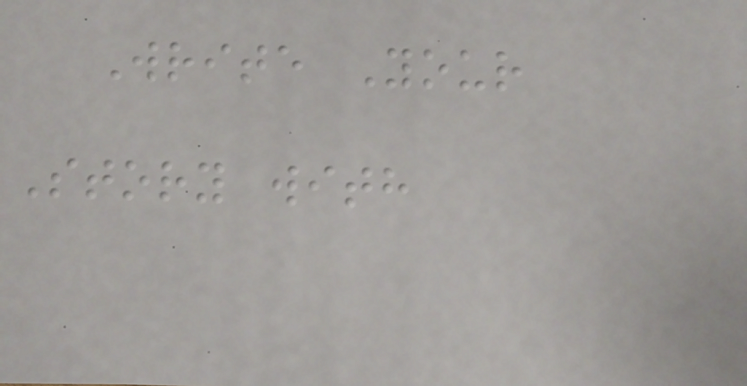Write Your
Story with
